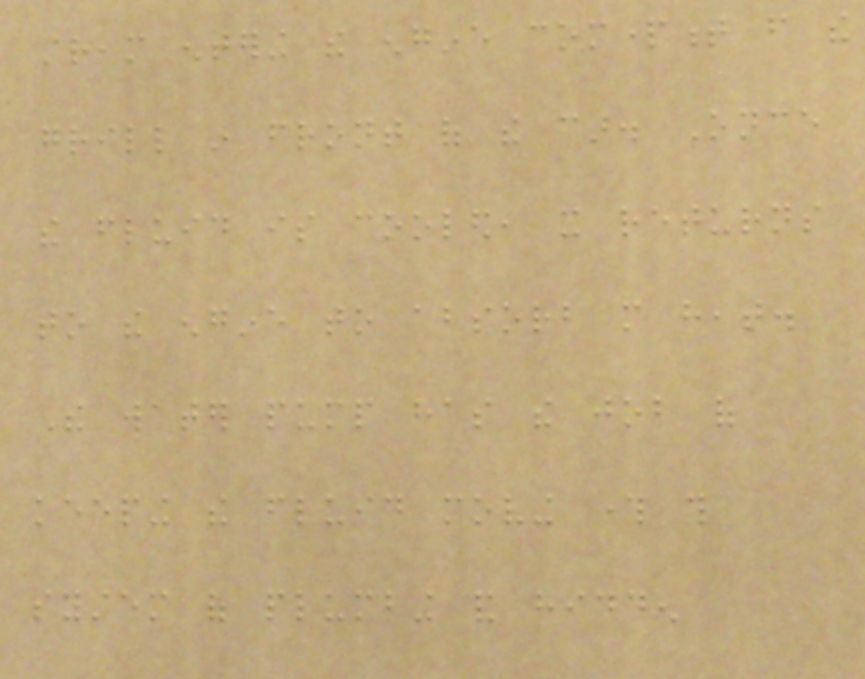stream entering the engine compartment from the
grill in front of the car. Once
the fluid is cooled, it returns
to the engine to absorb more heat.
The water pump has the job of
keeping the fluid moving through this
system of plumbing and hidden
